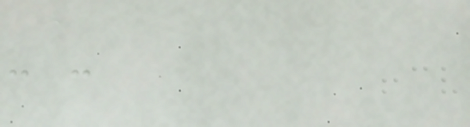- -
